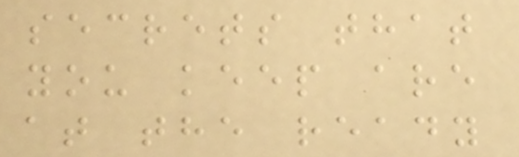secrets that
you keep are
at the ready
